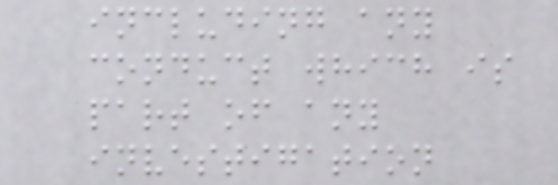including any
conduct which is
part of any
investigation
